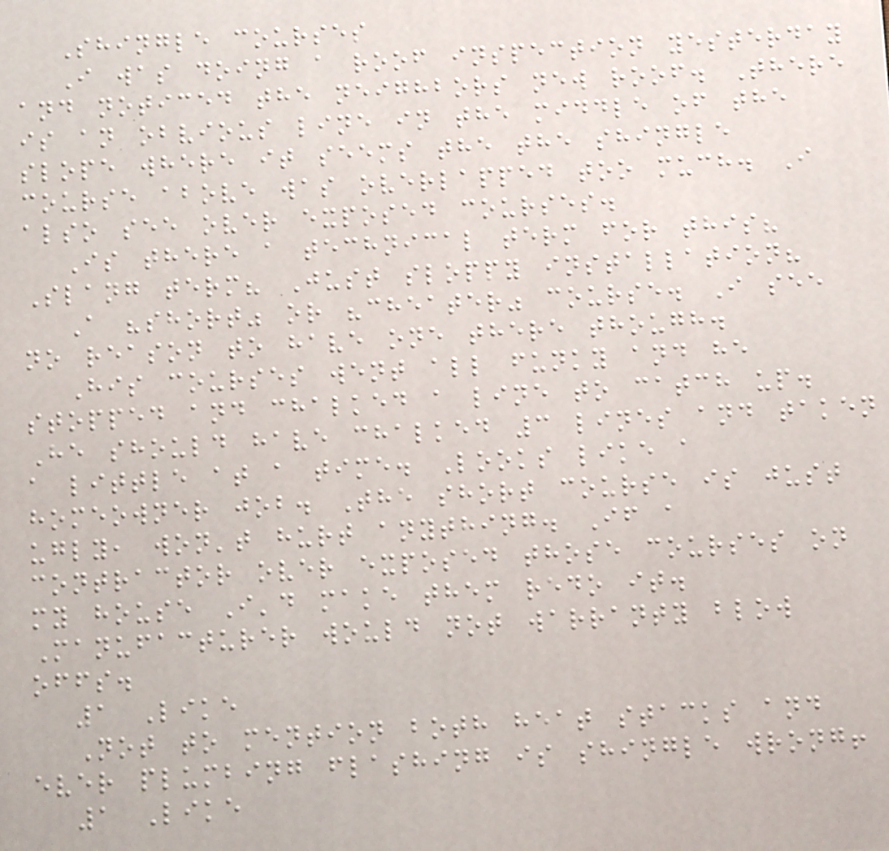Shingle courses
I was doing a roof inspection yesterday
and noticed the neighbors new roof. There
is an obvious line in the middle of the
slope where it seems the the shingle
course above was overlapped too much. I
also see over exposed courses.
Is there a technical term for this?
Slang term? Just sloppy installation?
A "short" or "cheater" course. I see
no reason to have one there though.
His courses went all funky and he
stopped and chalked a line to catch up.
He should have chalked 3 lines and taken
a little at a time. Looks like a
homeowner job. The short course is just
ugly, won't hurt anything. If a
contractor over exposed those courses on
my house I'd make them redo it.
Manufacturer would not warranty blow
offs.
1 Like
Not to mention both heat stacks and
ever plumbing flashing is shingle wrong!
1 Like
